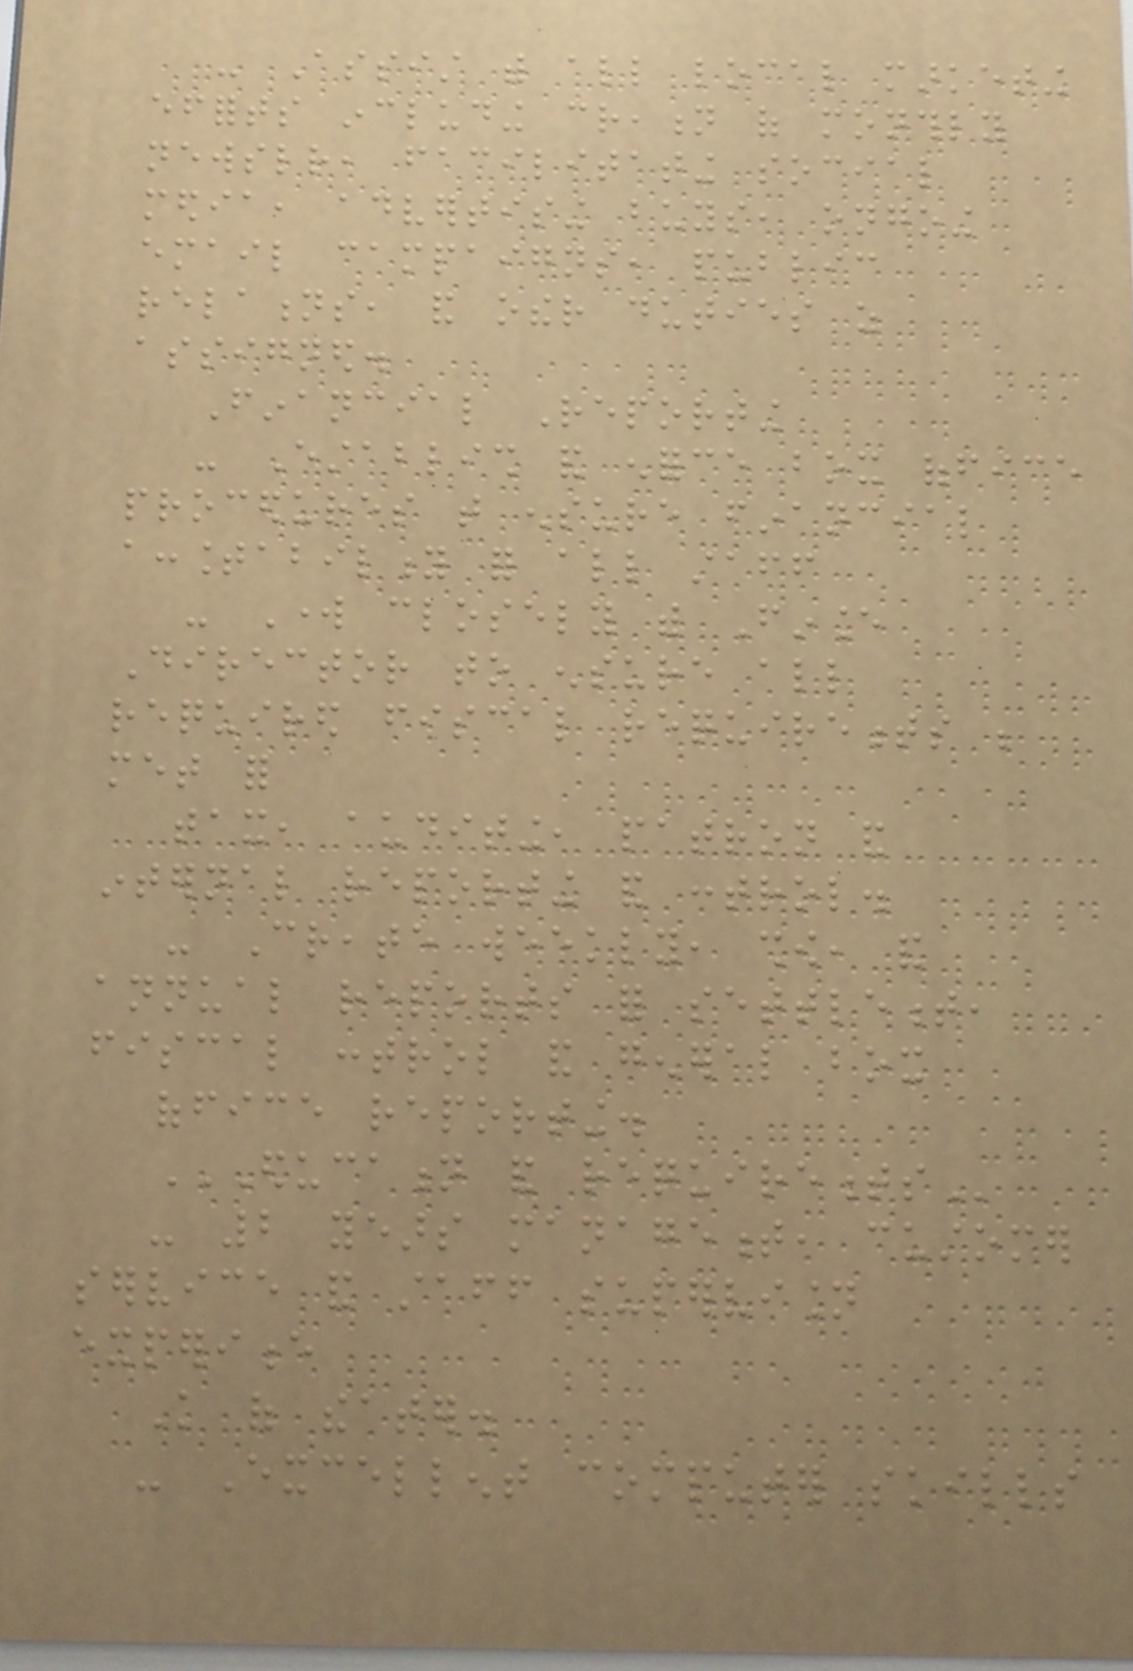- Assist with all local marketing
efforts including creation of monthly
newsletter, facilitating social
media, advertising buys, ongoing
email campaigns, public
relations, and other duties as
assigned.
Financial Reporting
- Establish and enforce box office
procedures that ensure financial
accountability for all staff
- Work closely with Finance
Director to ensure all
required fiscal requirements be
met for
tax, auditing, patron and
internal reporting and control.
- Create weekly, show, and
annual reports for settlement,
fiscal control and general box
office reporting.
EDUCATION AND REQUIREMENTS
- 2 years management, customer
service and staff supervision
experience
Knowledge of theater.
- Excellent computer skills
